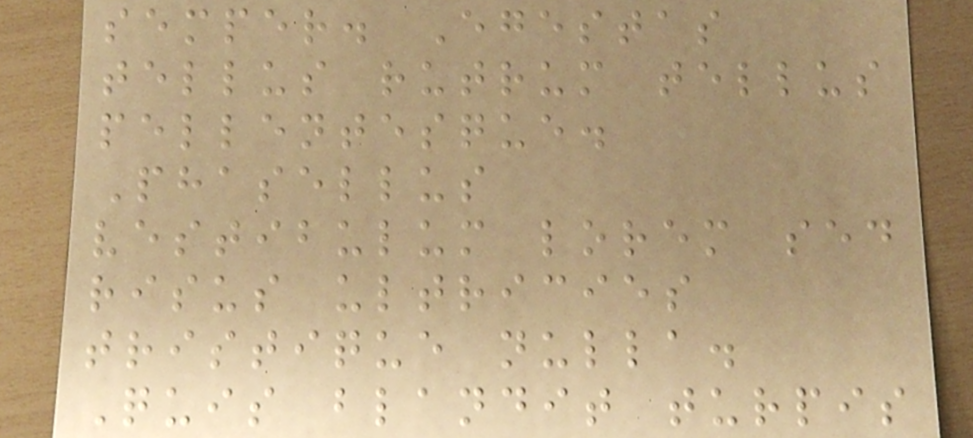semper. Egestas
tellus rutrum tellus
pellentesque.
Phasellus
vestibulum lorem sed
risus ultricies
tristique nulla.
Quis blandit turpis
